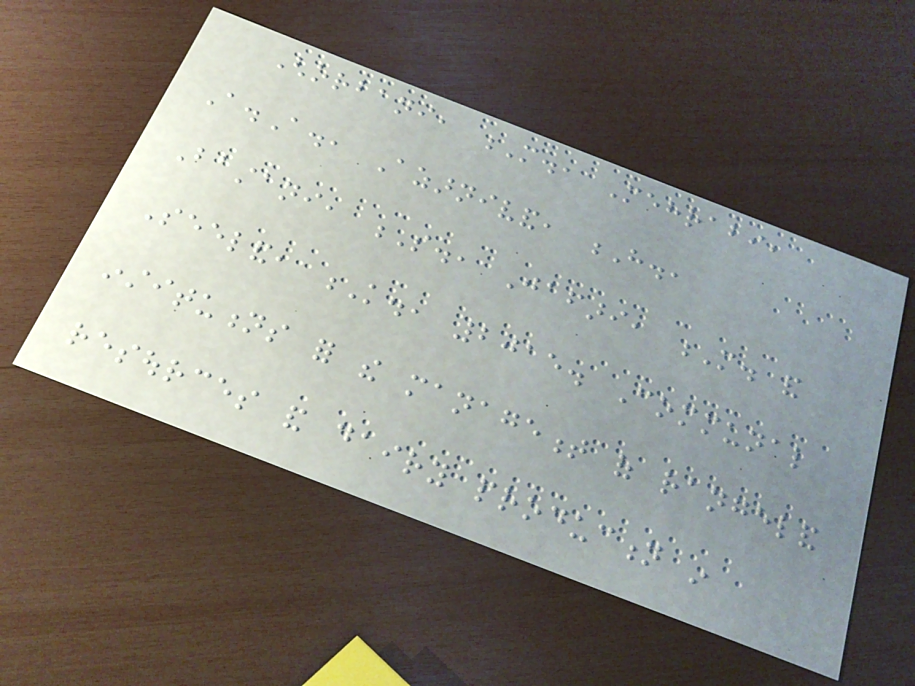Ghorbani, M., Mehrabi,
A.A., Azarnivand, H.,
Bastani, S., Jafari, M. and
Seeland, K., 2015. Communal
institutions for the management of rangeland
resources and dairy production in
